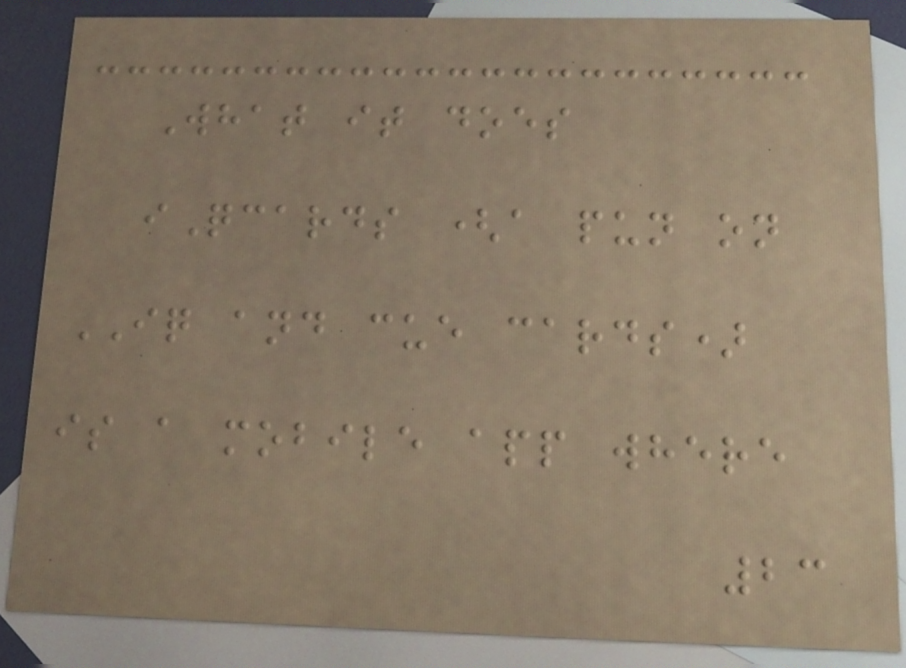What it does
iQcards (a pun on
IQ and cue cards)
is a mobile app where
23
